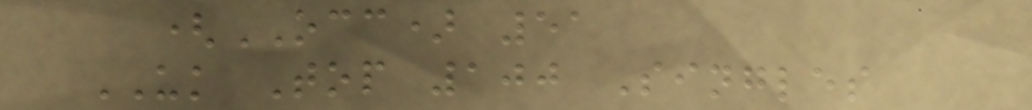(OCC) 51
UK Top 100 Singles
